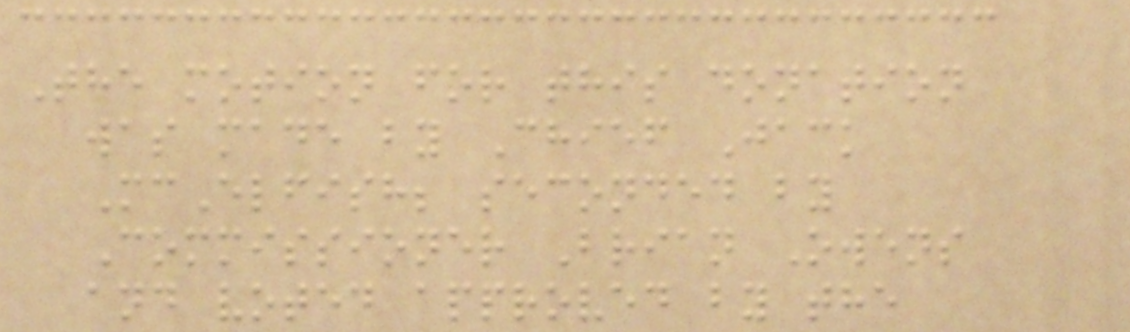The motion for this donation
was made by Chief Jack
McElfish; seconded by
Commissioner Brian Owens
and voted approved by the
